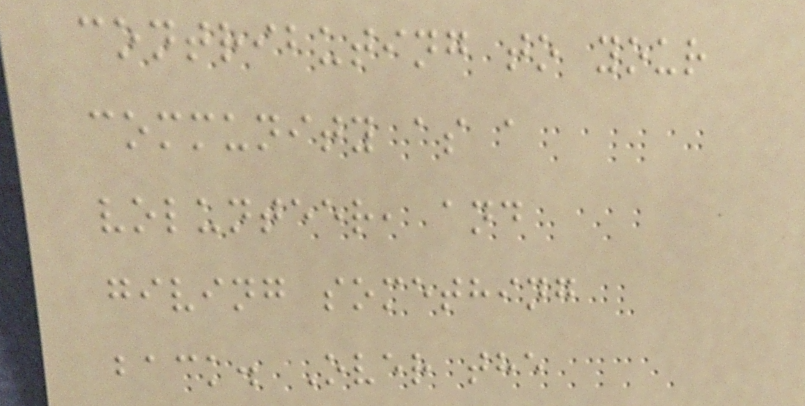contributing to your
community as a
volunteer, and
giving something
back. Over the
